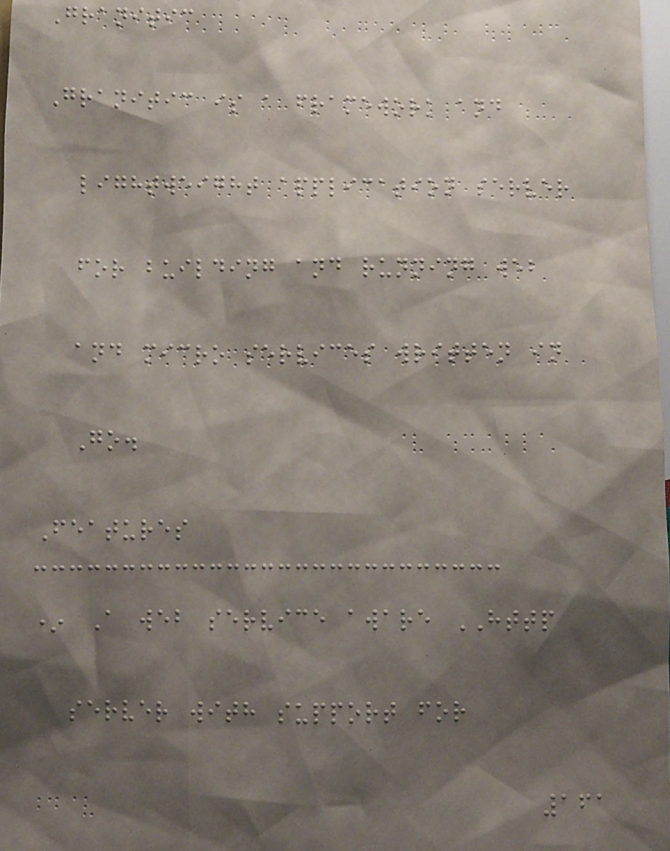Granitic
Granitic is a framework and
lightweight application server
for building and running web
and micro services written in
Go.
Features
* A web service aware HTTP
server with support for
161
